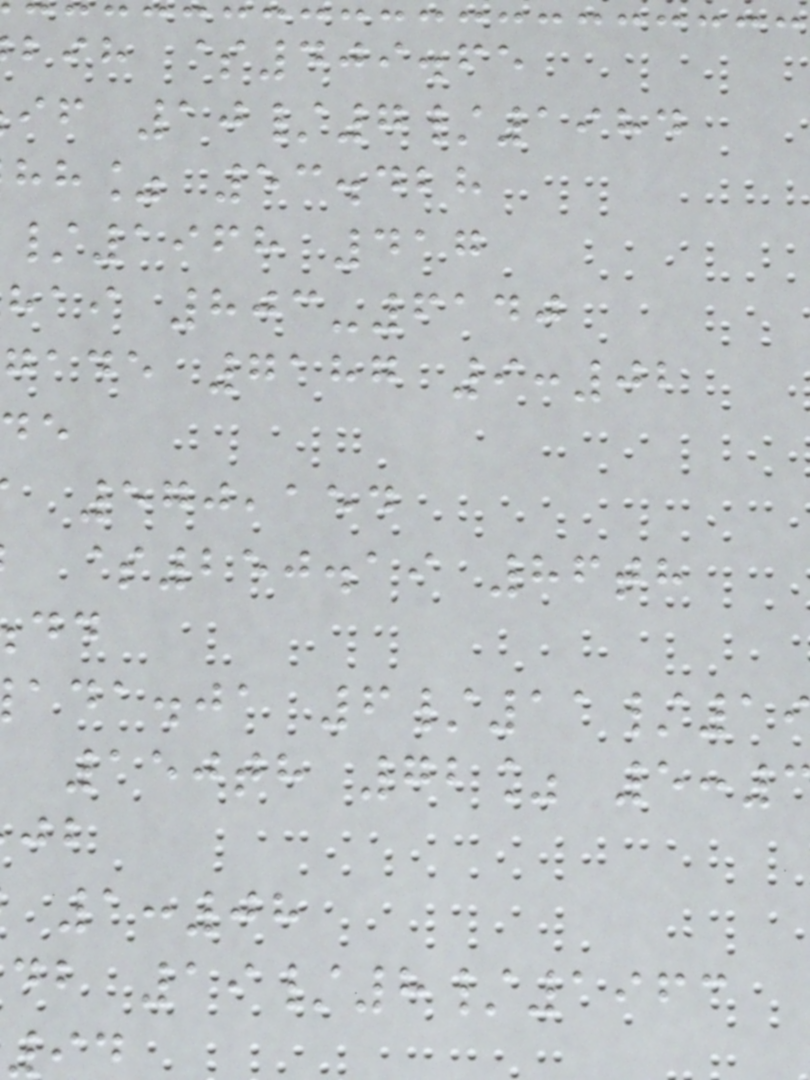bih $409.65
if 10/7/1984
hh% 53.428
/1968 417
hai 803-6140
gade 7187 9:02
570,154
$250.19 86th
ada.ja 6/11/1
150th 72% 5:
1:08
db 19/8/1963
